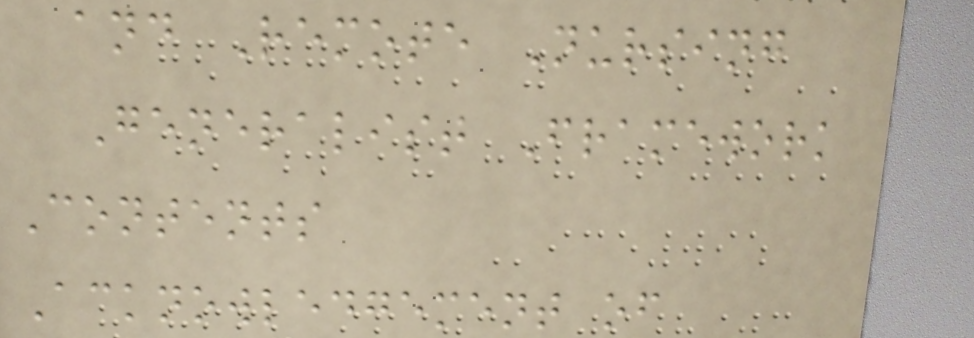and Remote Nursing
Generalist Framework
Contents
Acknowledgement of
